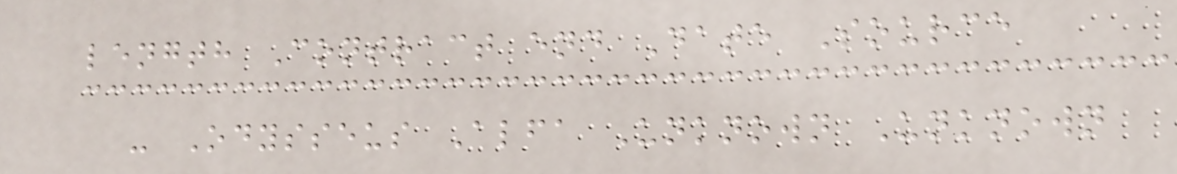length Contract end Date Source
- Odysseus Alfa Unknown Unknown
